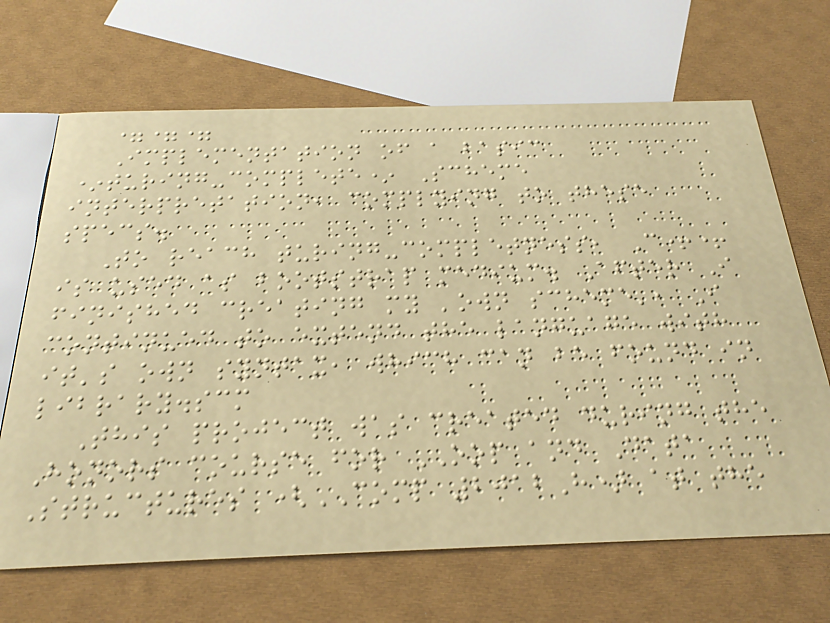===
Implementation of a basic
*turing-complete* Scheme
interpretation, complying to these
specs.
To reach turing-completness, C++
is used as bootstrap medium. After I
finished creating my 'own scheme', I
continued to extend the language with
it's own syntax, which can be found in
library.scm
This project was created during the
Honors course for OOP and Data
Structures (COMP 2012H) at the
